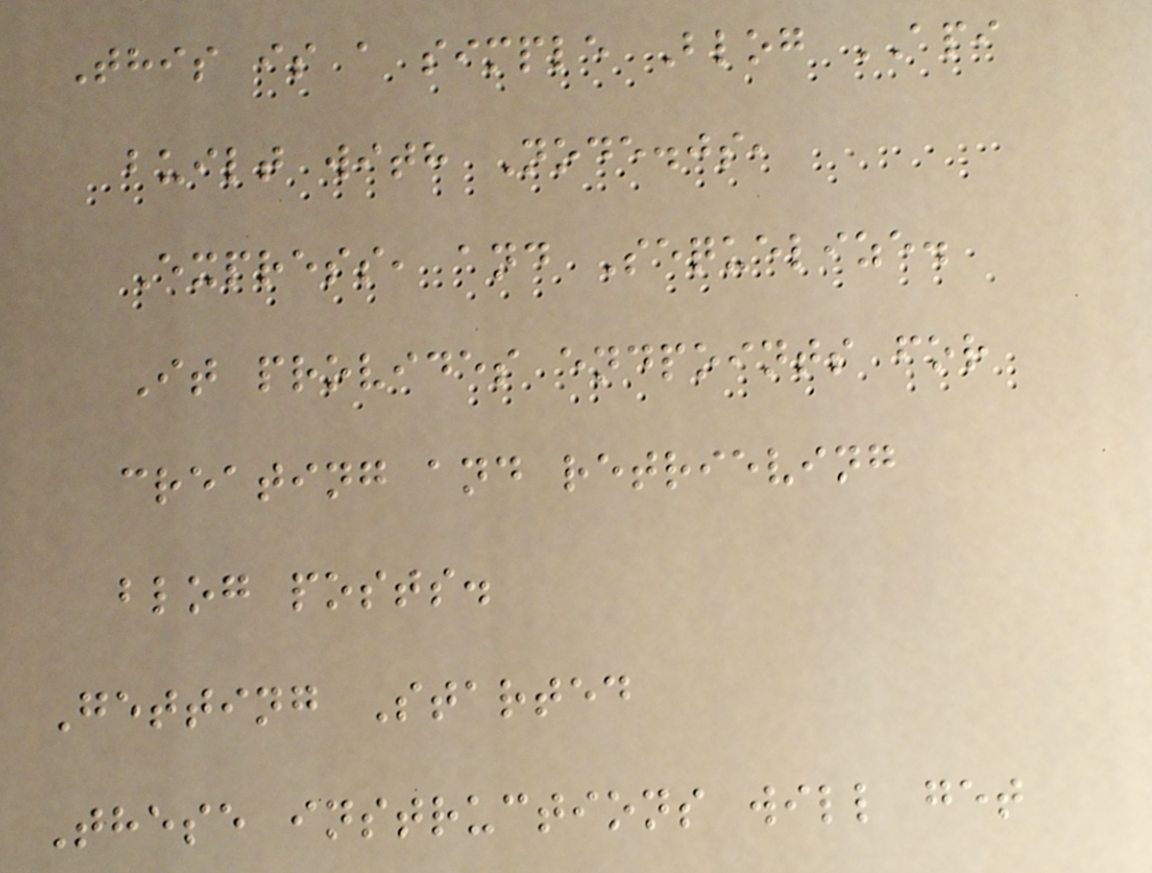This is a simple Blog API
built with Node.js,
Express, and Sequelize.
It provides endpoints for
creating and retrieving
blog posts.
Getting Started
These instructions will get
